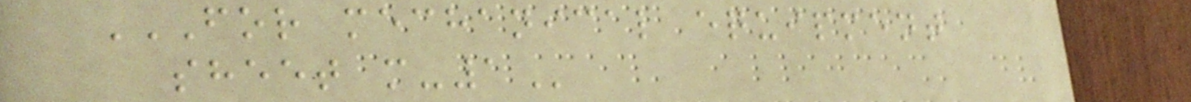FOR MECHANICAL EQUIPMENT
SHEET M-1
